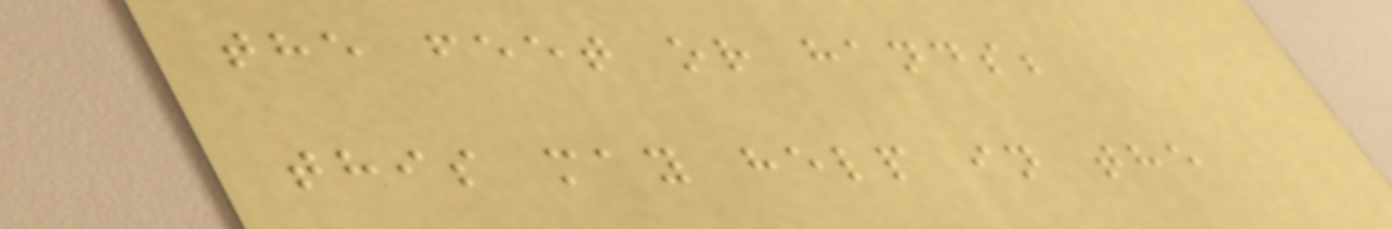the feet or hands;
this may help in the
